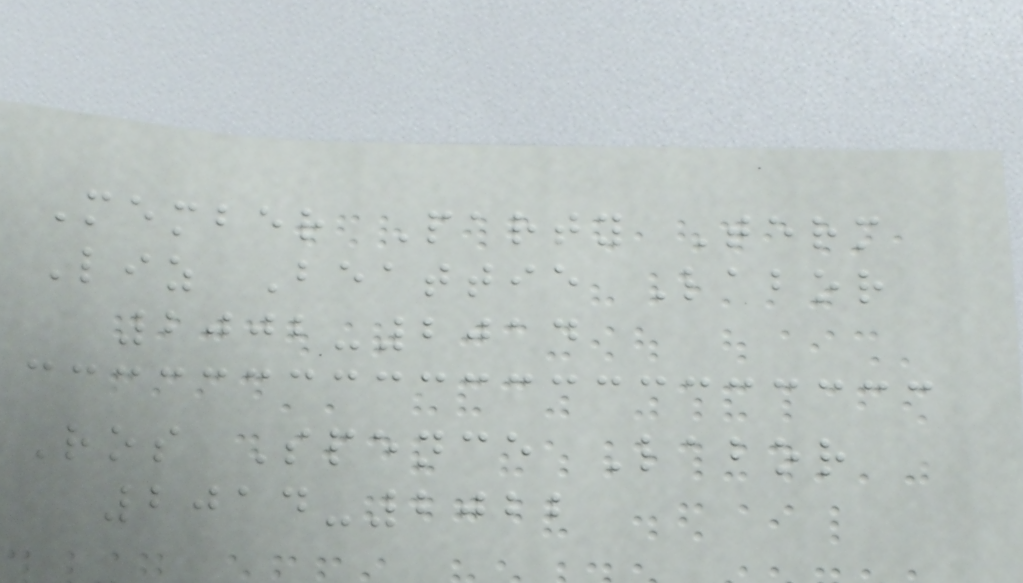Member Party Term
Liz Beattie Labor
2002-2014
Ros Spence Labor
2014-2022
